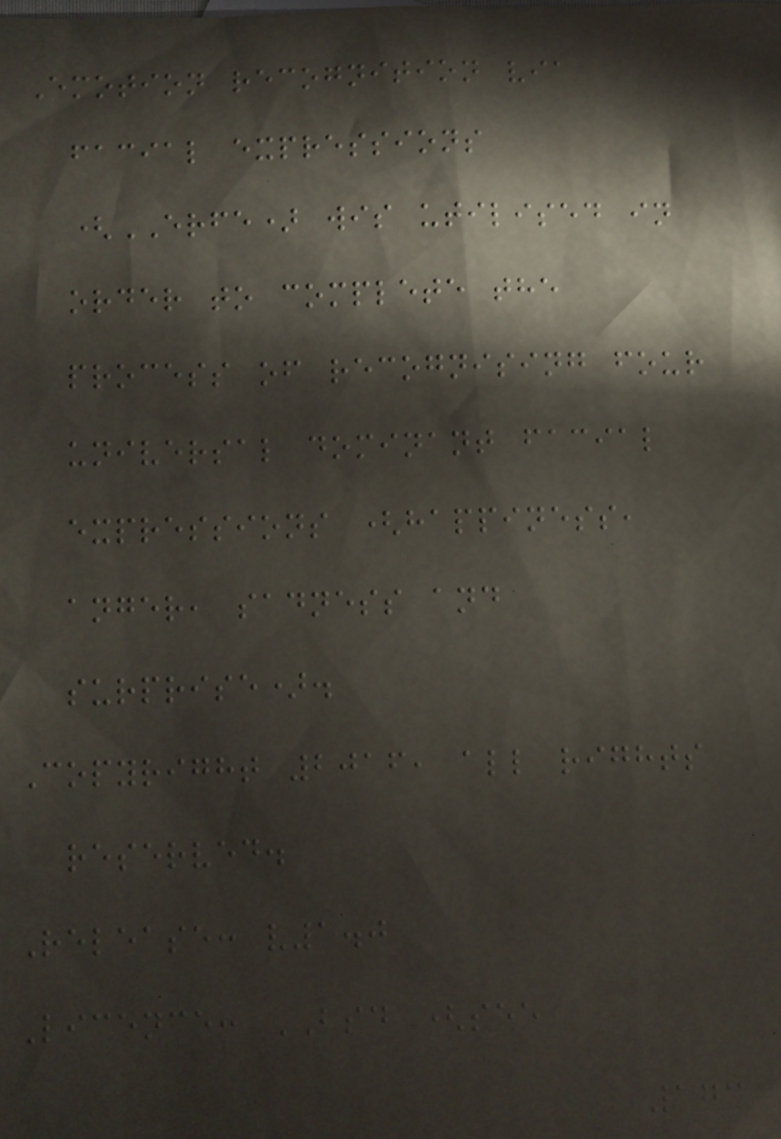Emotion recognition via
facial expressions
(ERFE) wis utilised in
order to complete the
process of recognising four
universal dominant facial
expressions (happiness,
anger, sadness and
surprise).
Copyright 2016, all rights
reserved.
Release: v1.0
Licence: BSD (see
173
